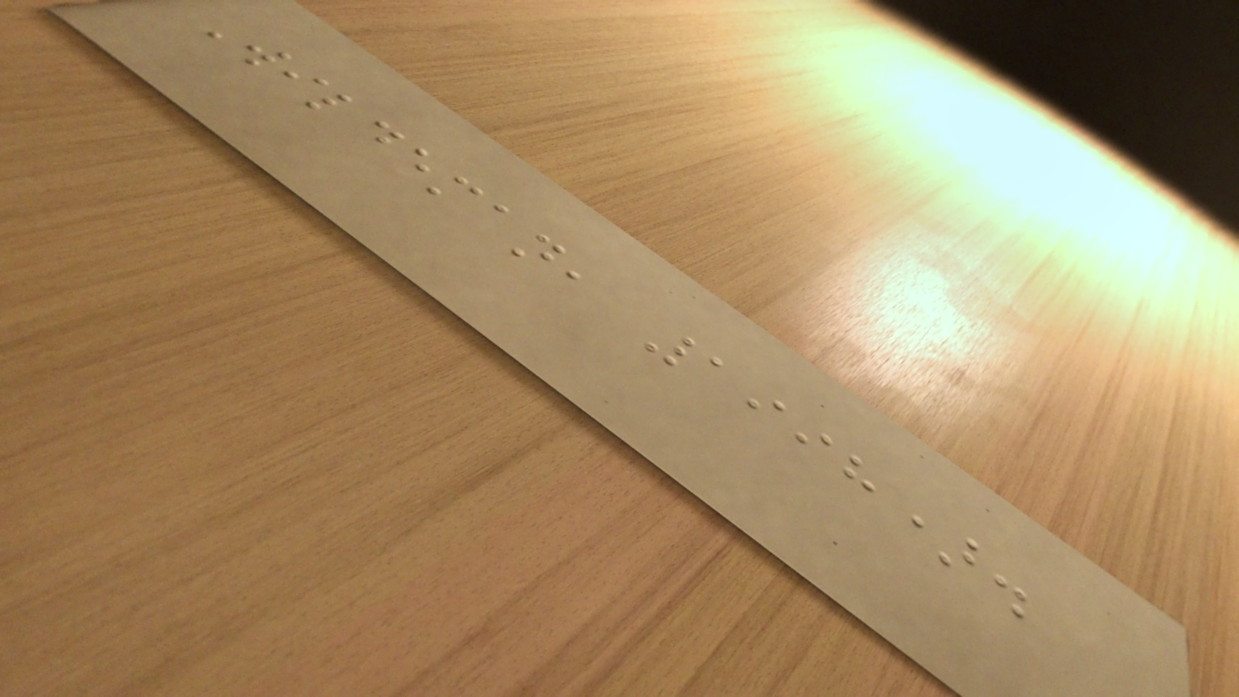Wildeman, 1998).
